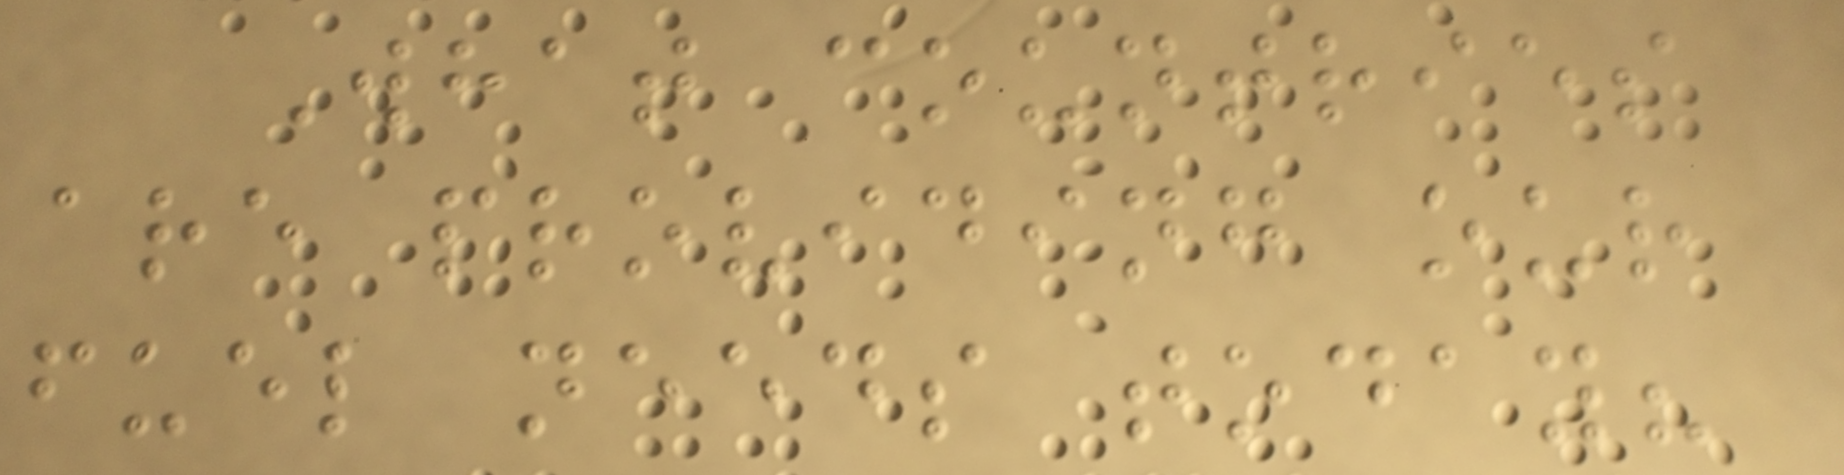What countries
are providing our
fuel needs today?
